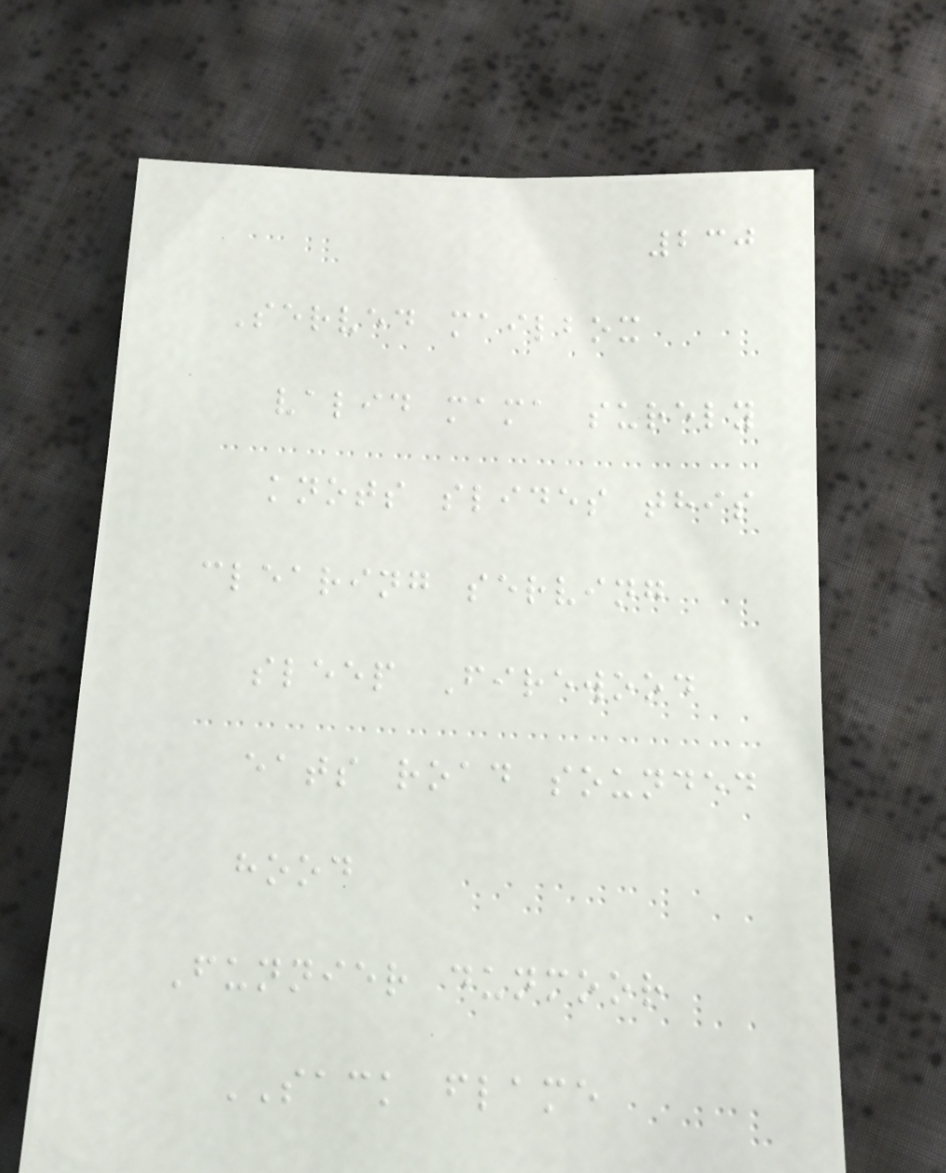230
Served mailbox
valid mama surely
knots slides this
clearing serving
sleep Firewood
eats road sounded
hood
Funnier dunmoor
SACK flame
